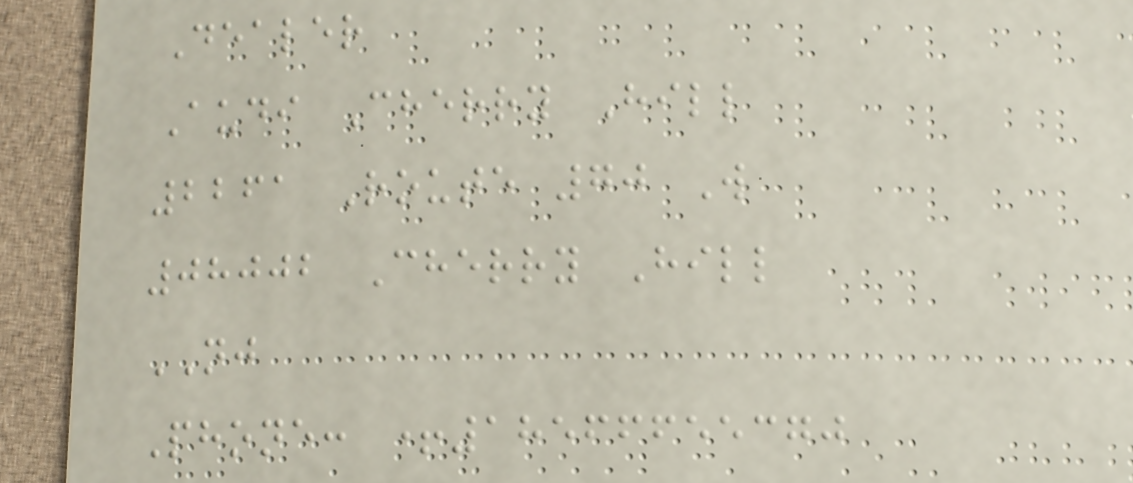Dealer
Audi Cherry Hill
2261 Route 70 W
08002 Cherry Hill
NJ
Phone: +18566655370
